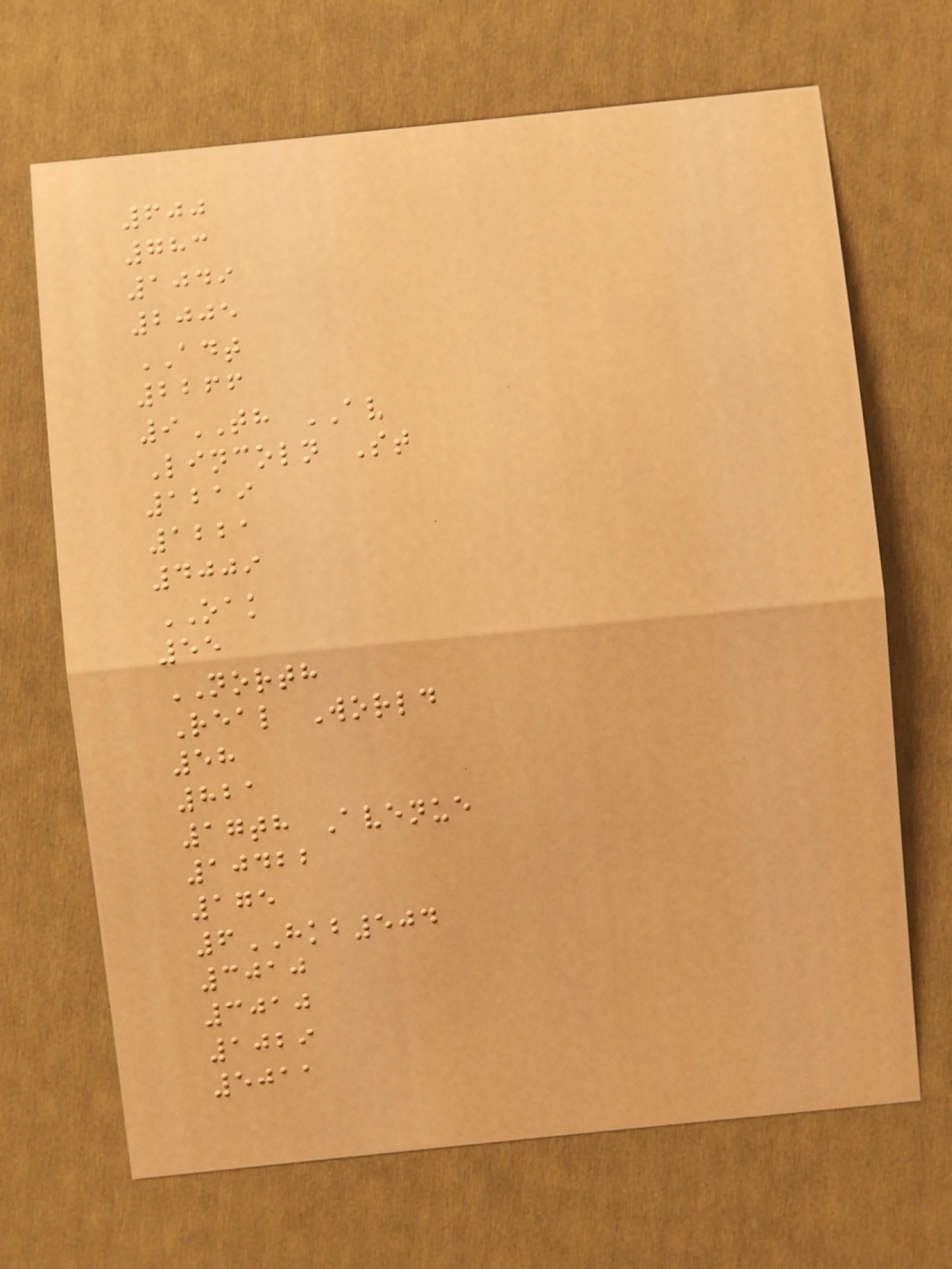600
783
1049
2005
ADT
2266
9TH AV
Lincoln St
1219
1221
4009
OAK
55
NORTH
Real World
58
821
17th Avenue
10422
175
6HKB504
3010
3010
1029
5011
